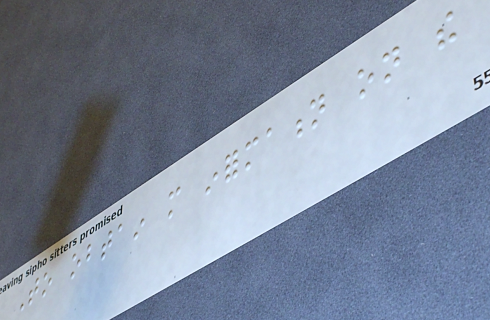To obtain more information on the
